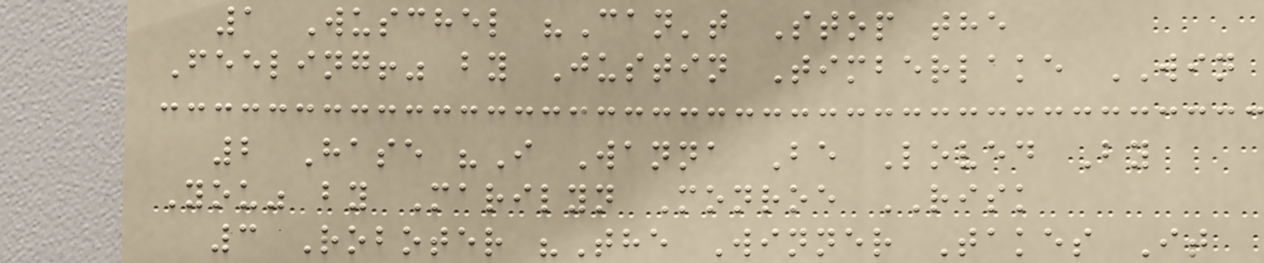1 Wuschel "Can't Stop the
Feeling!" by Justin Timberlake WIN
2 Hase "I Wanna Be Loved By
You" by Marilyn Monroe RISK
3 Roboter "The Winner Takes It
